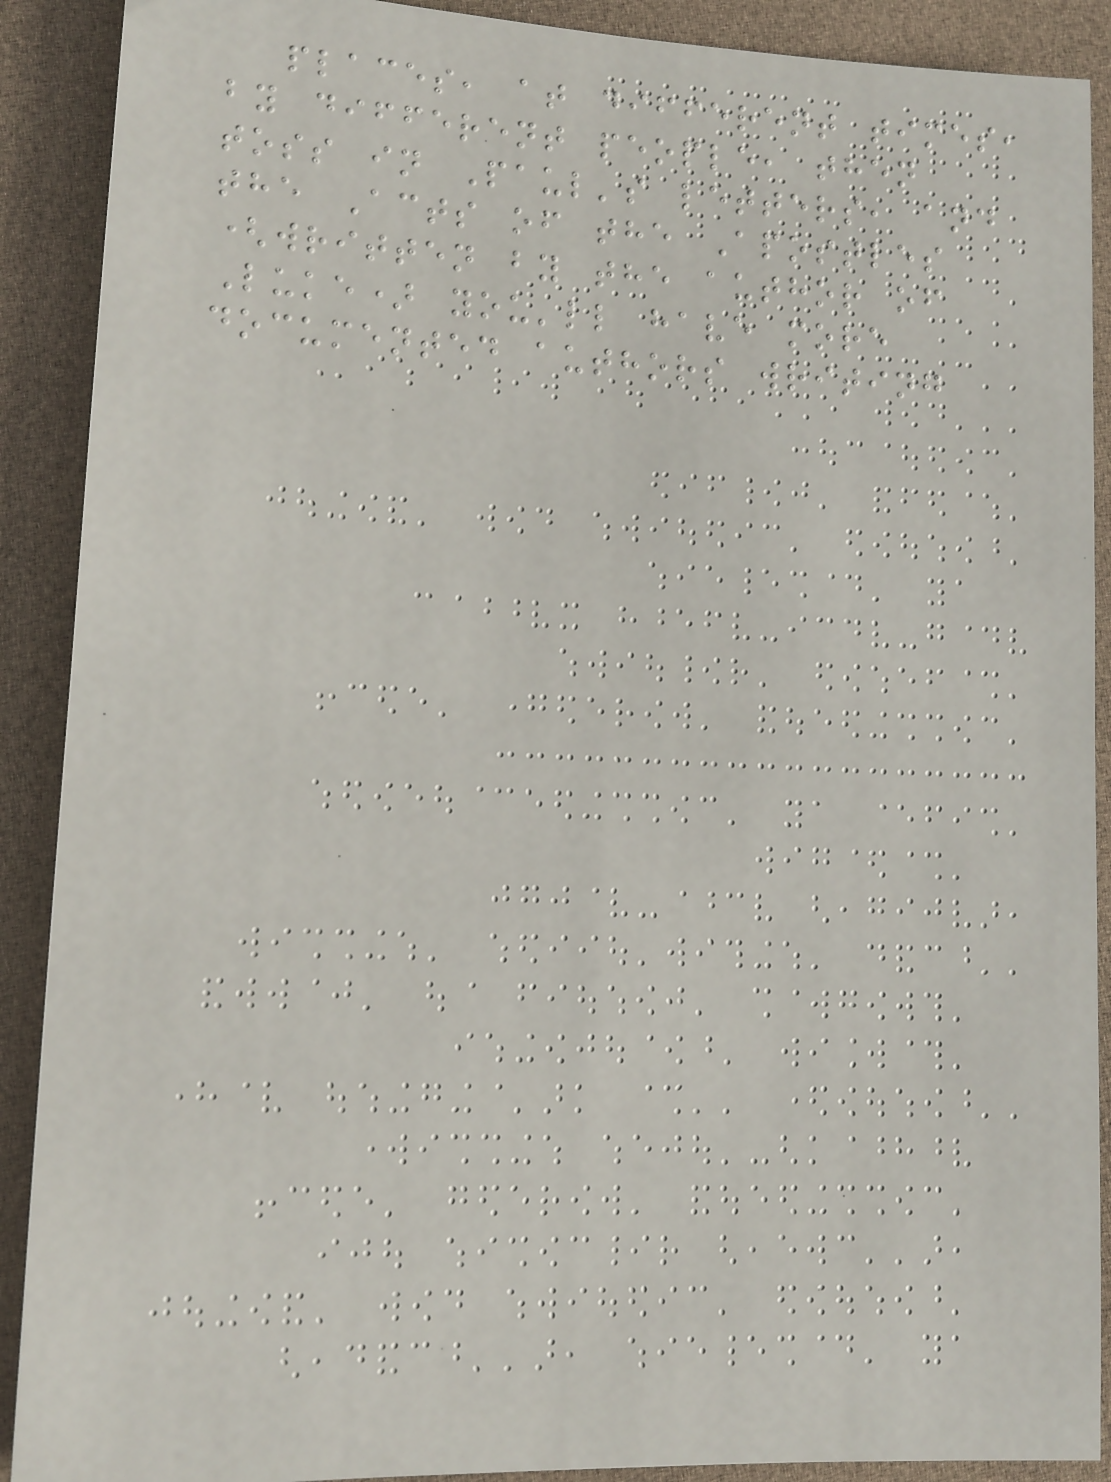places, at different times,
by different people, then
toss in Paul's letters, and
the Acts of the Apostles
(written by the author of
Luke) you'll have more
documented authors writing
